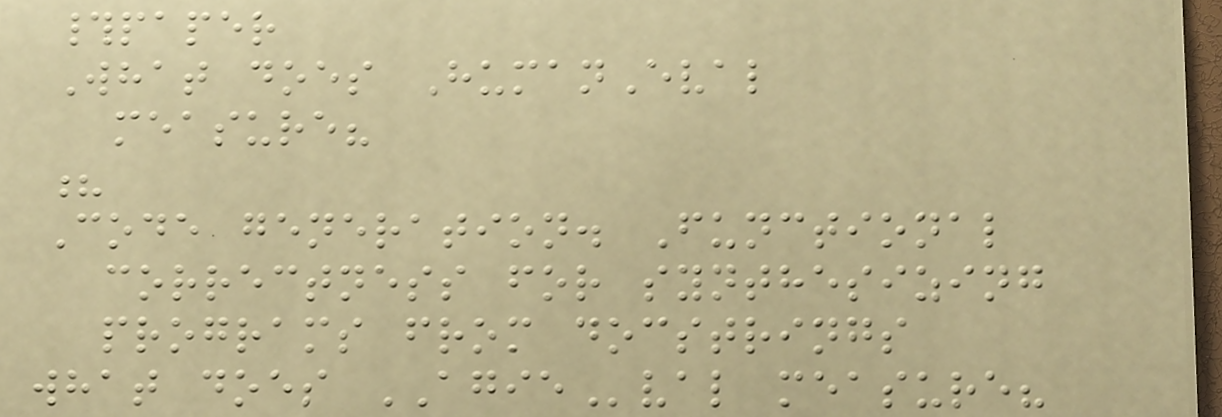#paper
What does HumanEval
measure?
?
Code generation. Functional
correctness for synthesizing
programs from docstrings
what does AGIEval measure?
